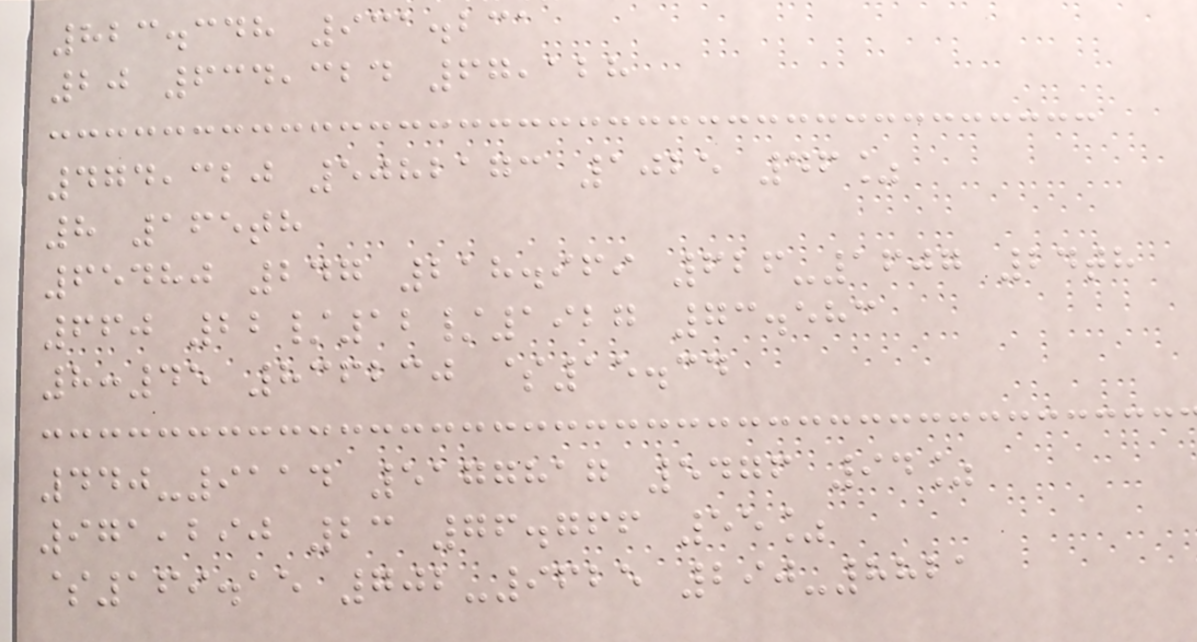823.348 931.231
20 634,324 67,128
474,320 5082173 1025 46%
8 165th
65480 247 218.969 626-1607 24th
660 22/12/1927 73.583
8:45 836230 $15.34
440-9114 5177817 5476 94%
971,290 23 76.766 55%
$169.15 702-9625 290-8821
